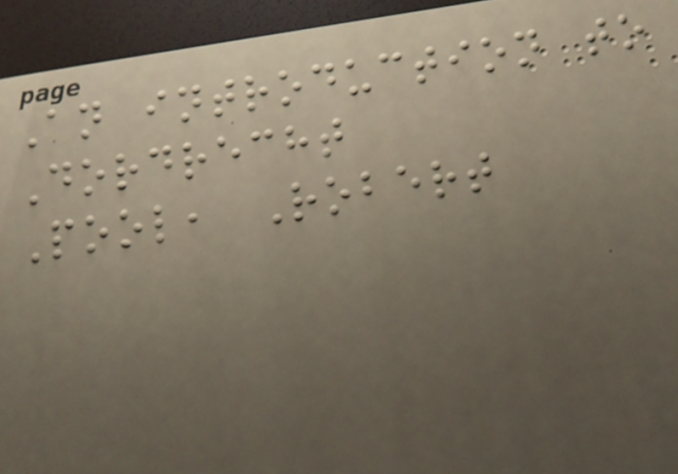An introduction to
Dordrecht
Pool, Robert
